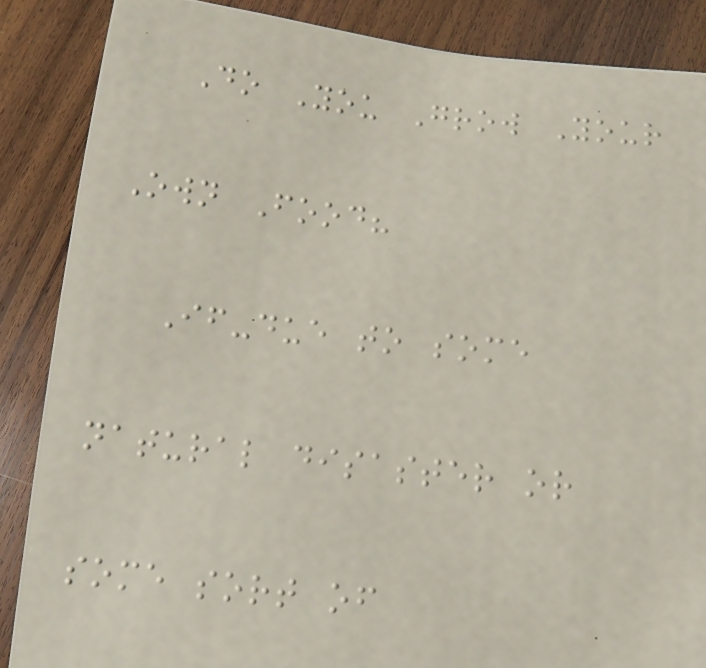Do You Grow Your
Own Food?
If-due to some
natural disaster or
some sort of
